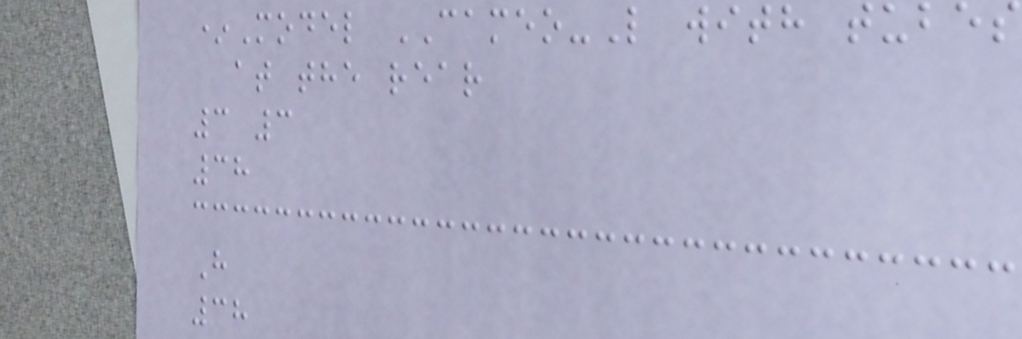*Model CAMEO-L with tubes
at the rear
3 3
38
H
38
